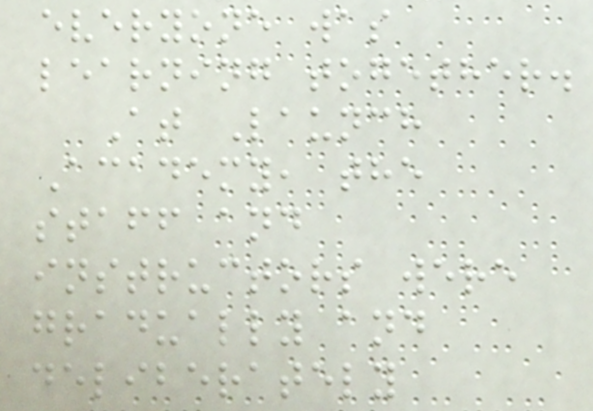everyone was
learning together.
At Launch
Academy, the
staff and
instructors were
gradually and
deliberately
